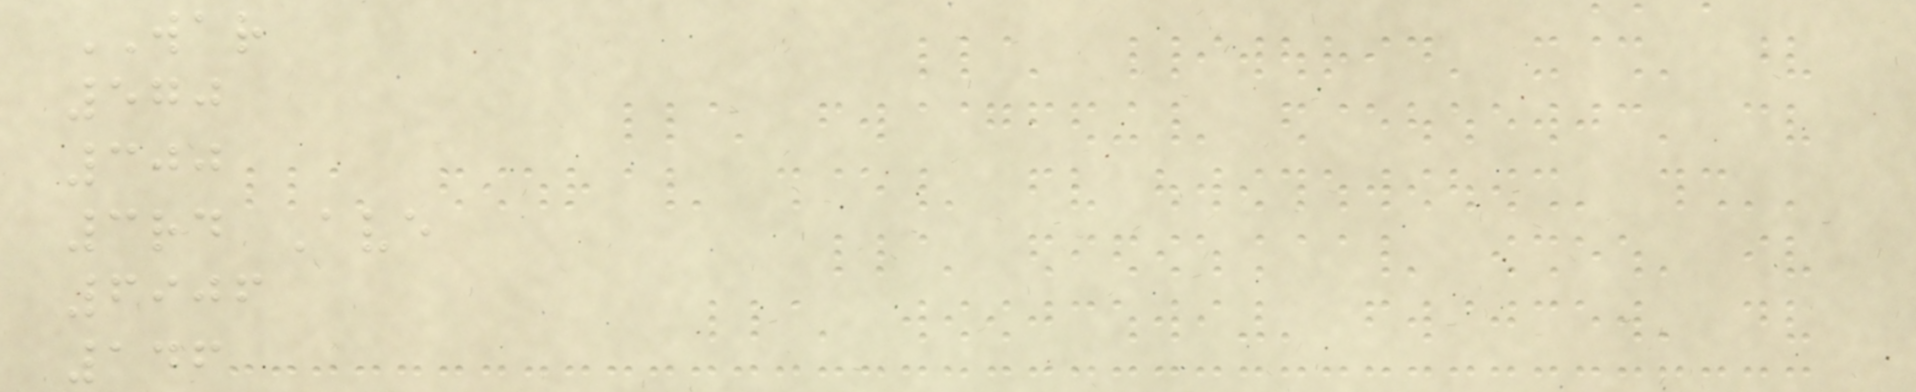WAR
570
300
3rd Ave
6906
146
